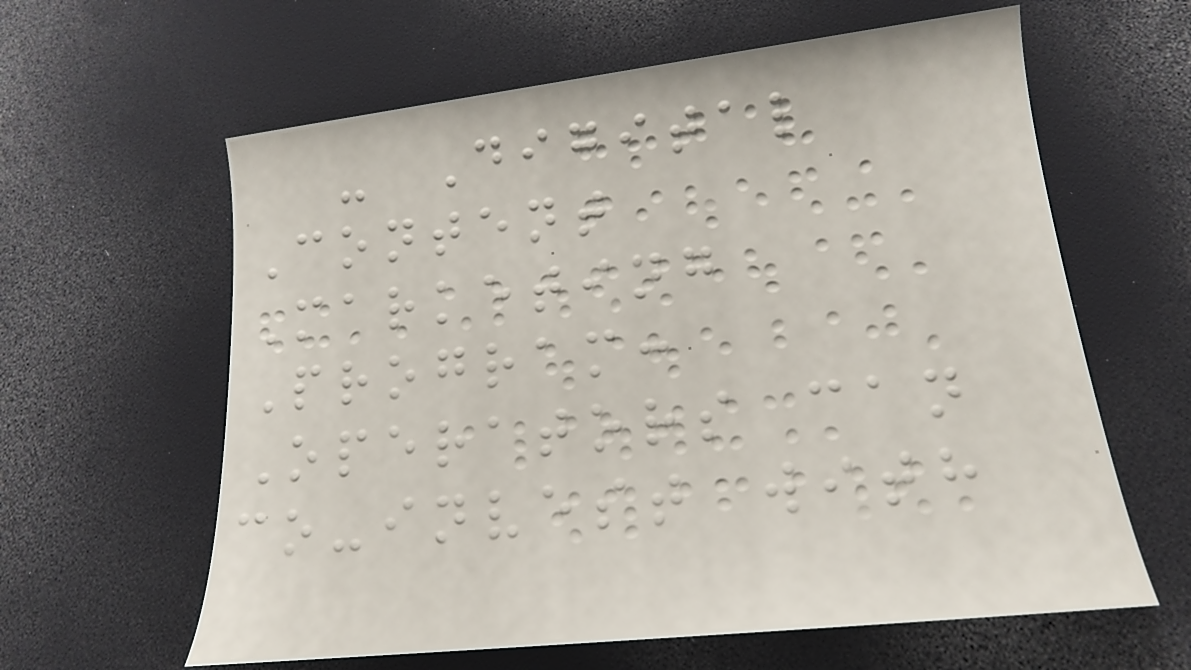- Digital
Content
Marketing
Program:
Operators can
co-invest with
